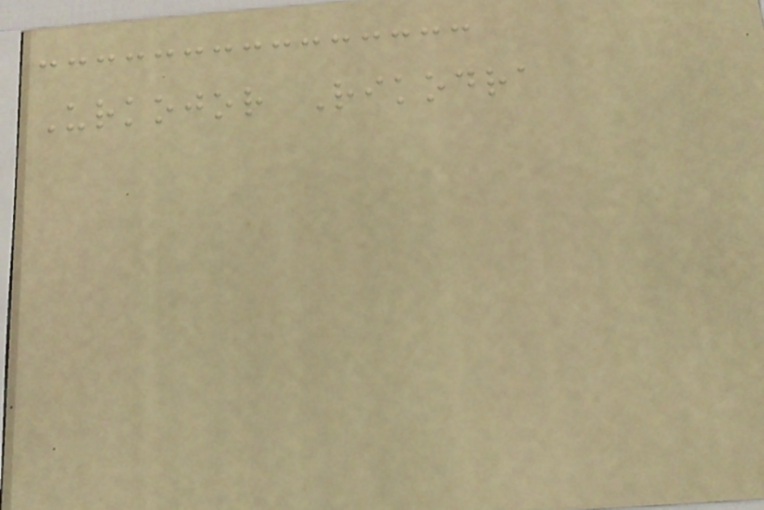Urkojor Rikodra
